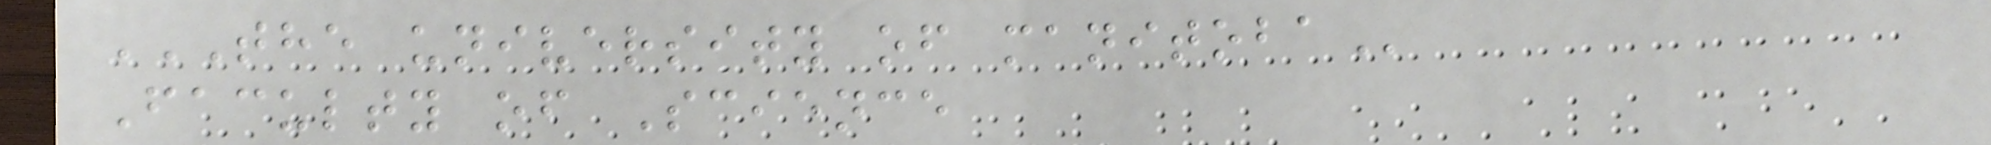THE UNIVERSITY OF MANITOBA
Faculty of Science
